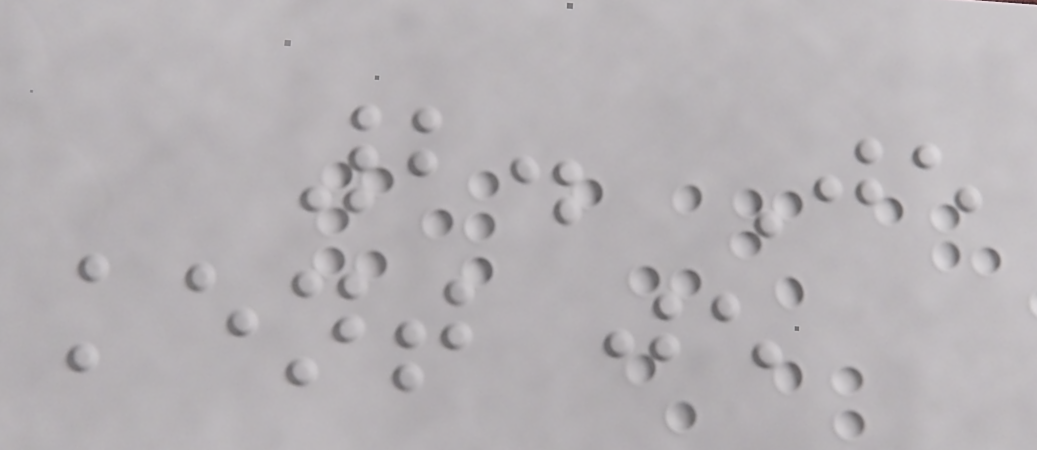2. Je
kent je
